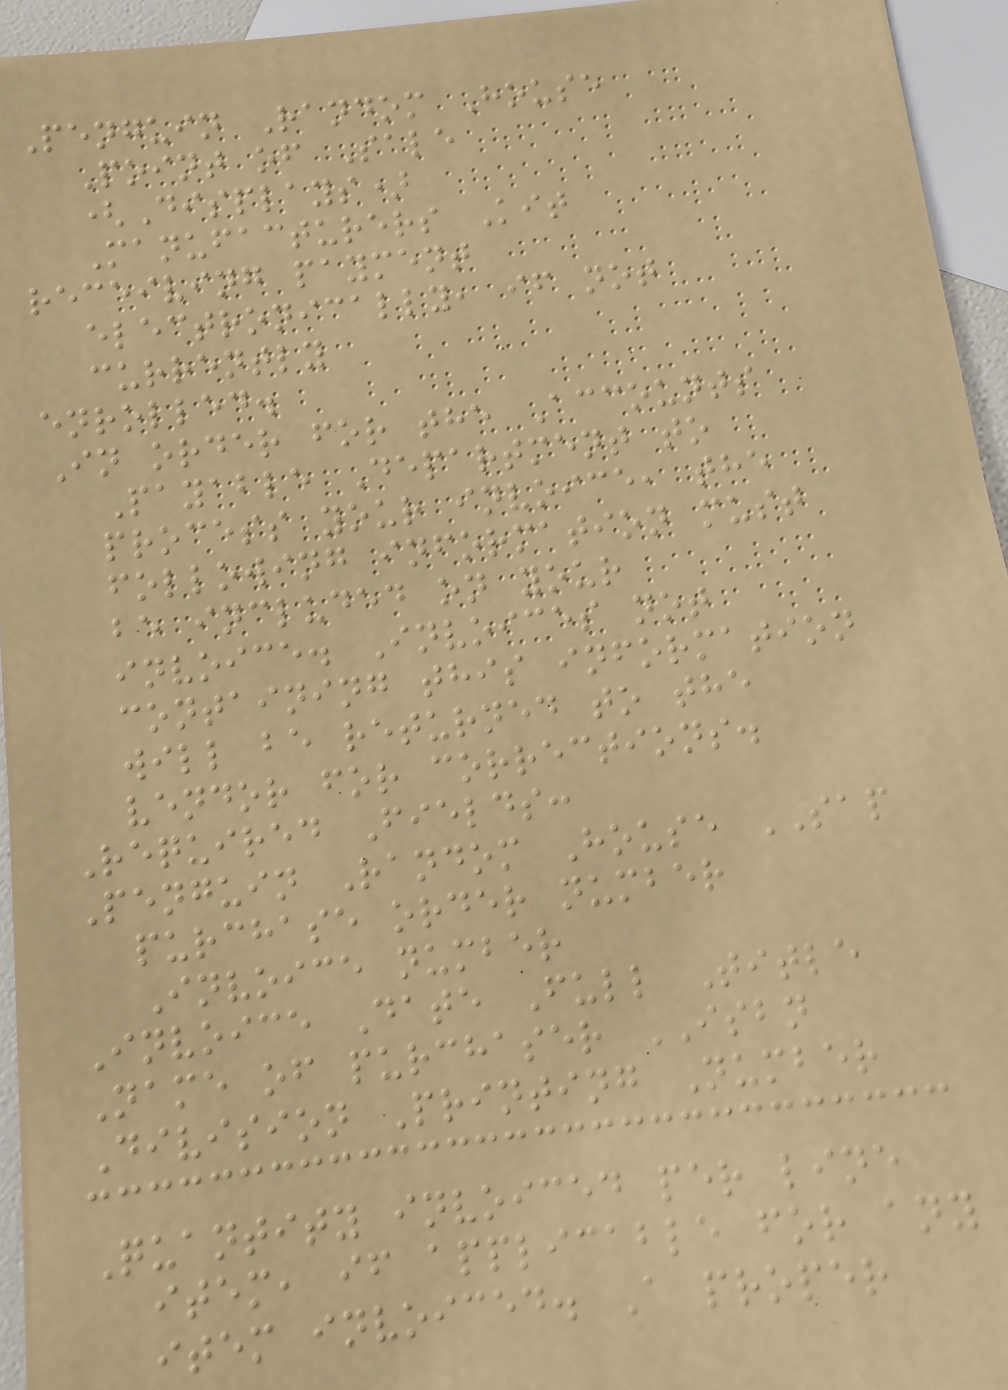Penguin Random House
Point of Sale
(Displays)
Manufacturers Kit
receiving payment
electronically, if not
currently
enrolled.
In order for the Accounts
Payable Department to
process your invoice, the
following information must
be included on your
invoice. Invoices not
containing this information
will be returned to the
vendor for corrections.
Required Fields:
Penguin Random House SAP
purchase order number
Invoice number
Invoice Date Full Title
Name of purchaser ISBN
Division Printing Number
Quantity invoiced per line
item, if applicable for any
item invoiced. A proper
